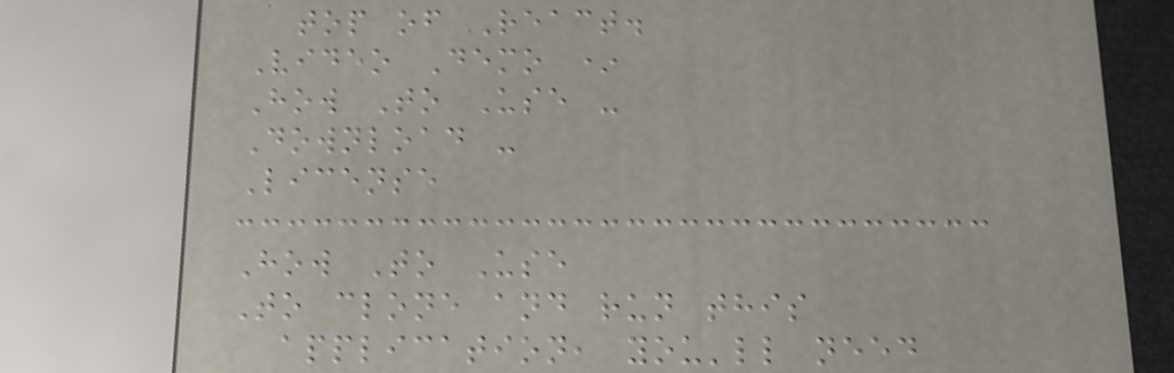top of React.
Video Demo *
How To Use -
Download -
License
How To Use
To clone and run this
application, you'll need
